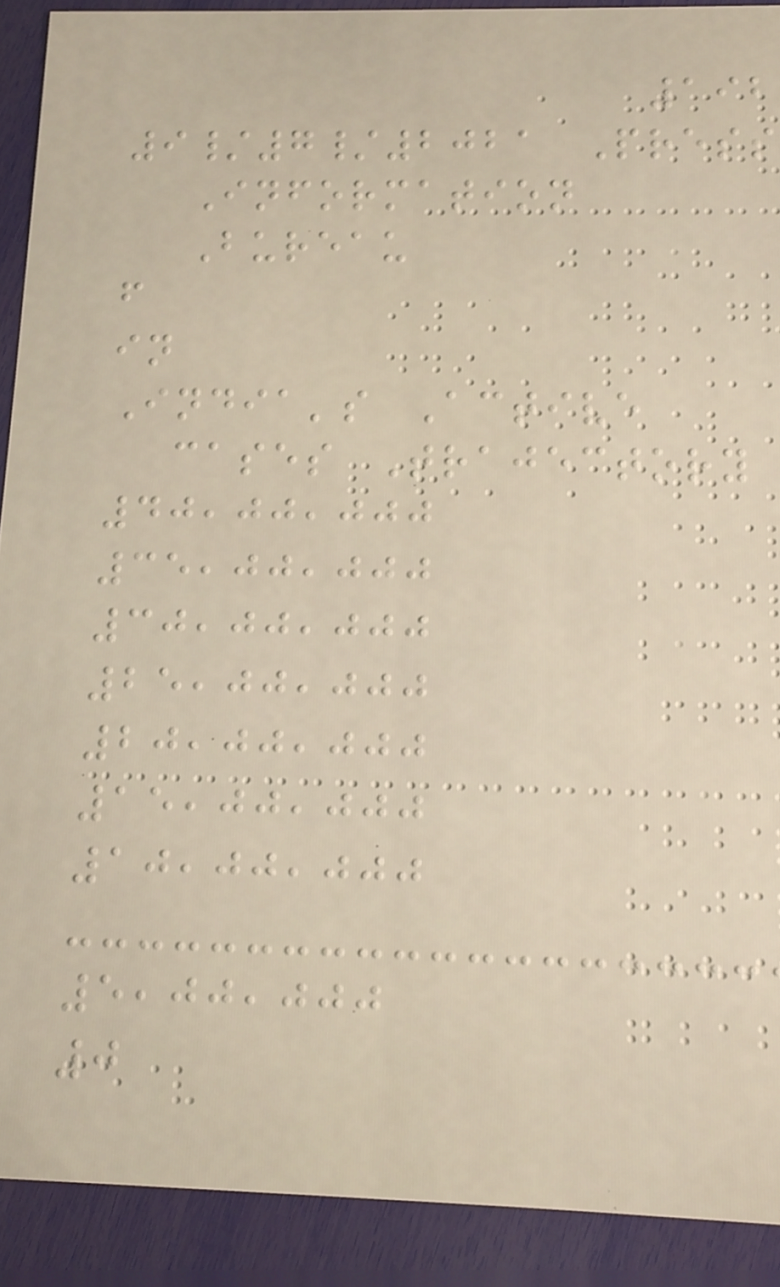192
9/7/2021 Press
Information
Bureau
f
in
India's Active
cases Trajectory
40,00,000
35,00,000
30,00,000
25,00,000
20,00,000
15,00,000
10,00,000
5,00,000
0
